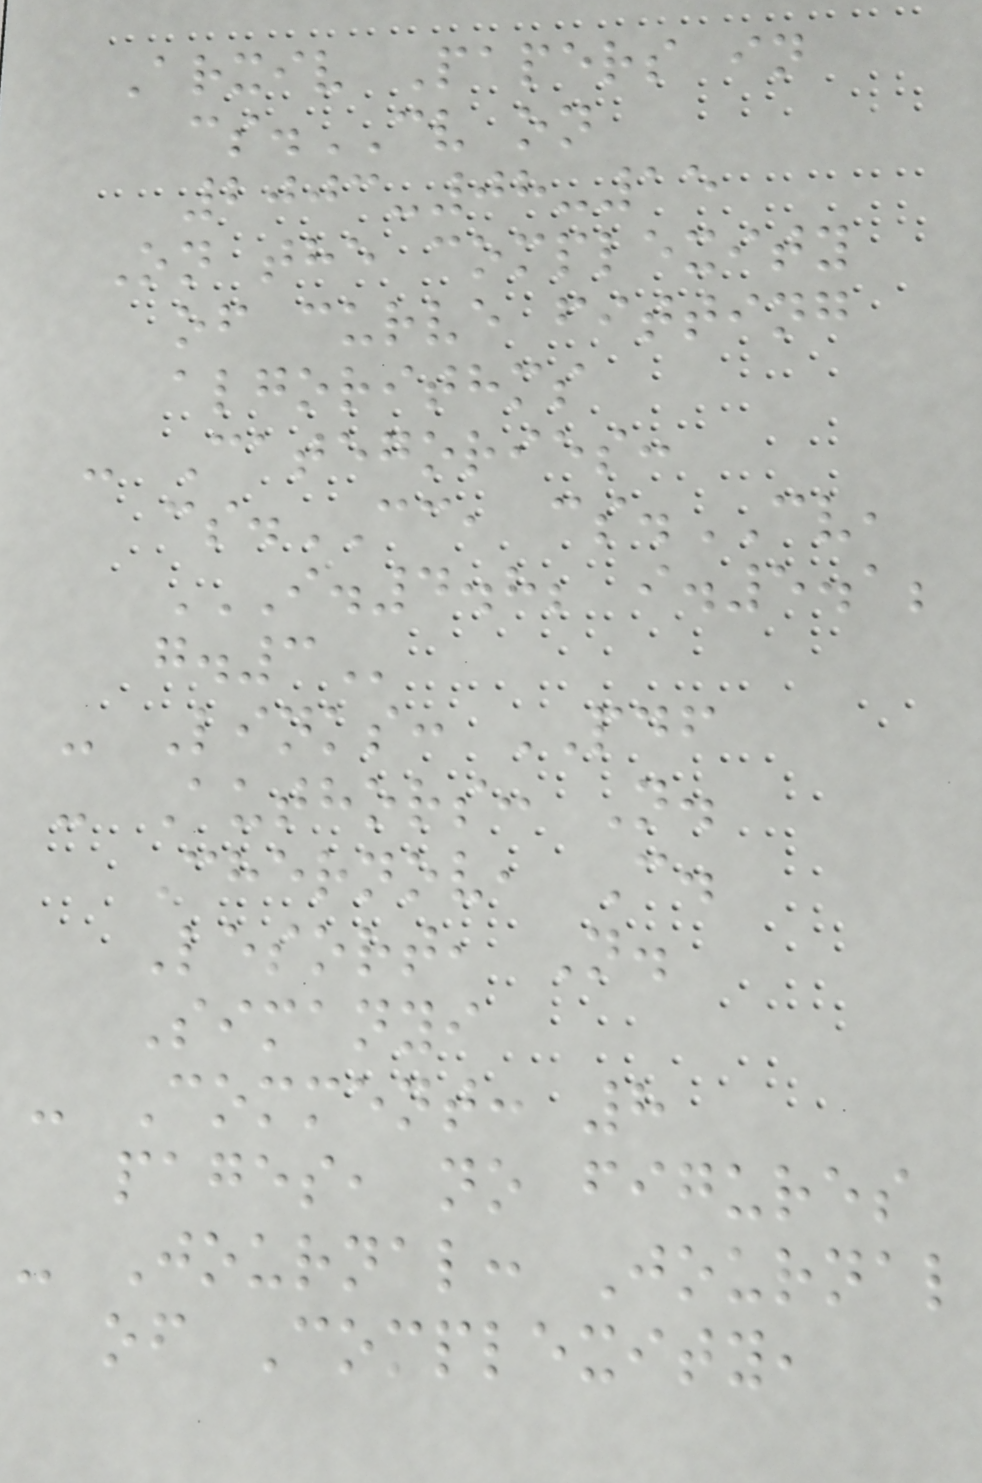Arxiv Papers in
cs.CV on
2003-08-15
On the complexity
of curve fitting
algorithms
- Categories:
cs.CC, cs.CV,
I.4.8; I.5.1;
G.3
- Links: PDF
- Authors: N.
Chernov, C.
Lesort, N.
Simanyi
- Comment: 8
pages, no figures
- Journal: Journal
of Complexity,
